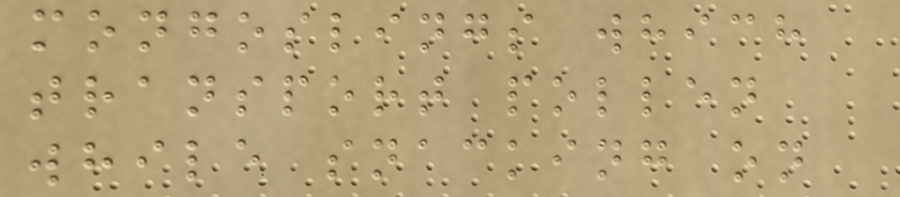mongoslings which
transport pollen
while snacking on
